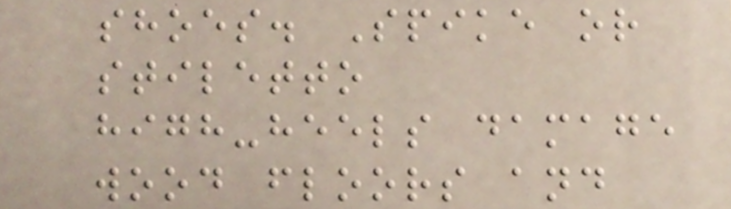shoes. Spike or
stiletto
high-heels damage
wood floors and
